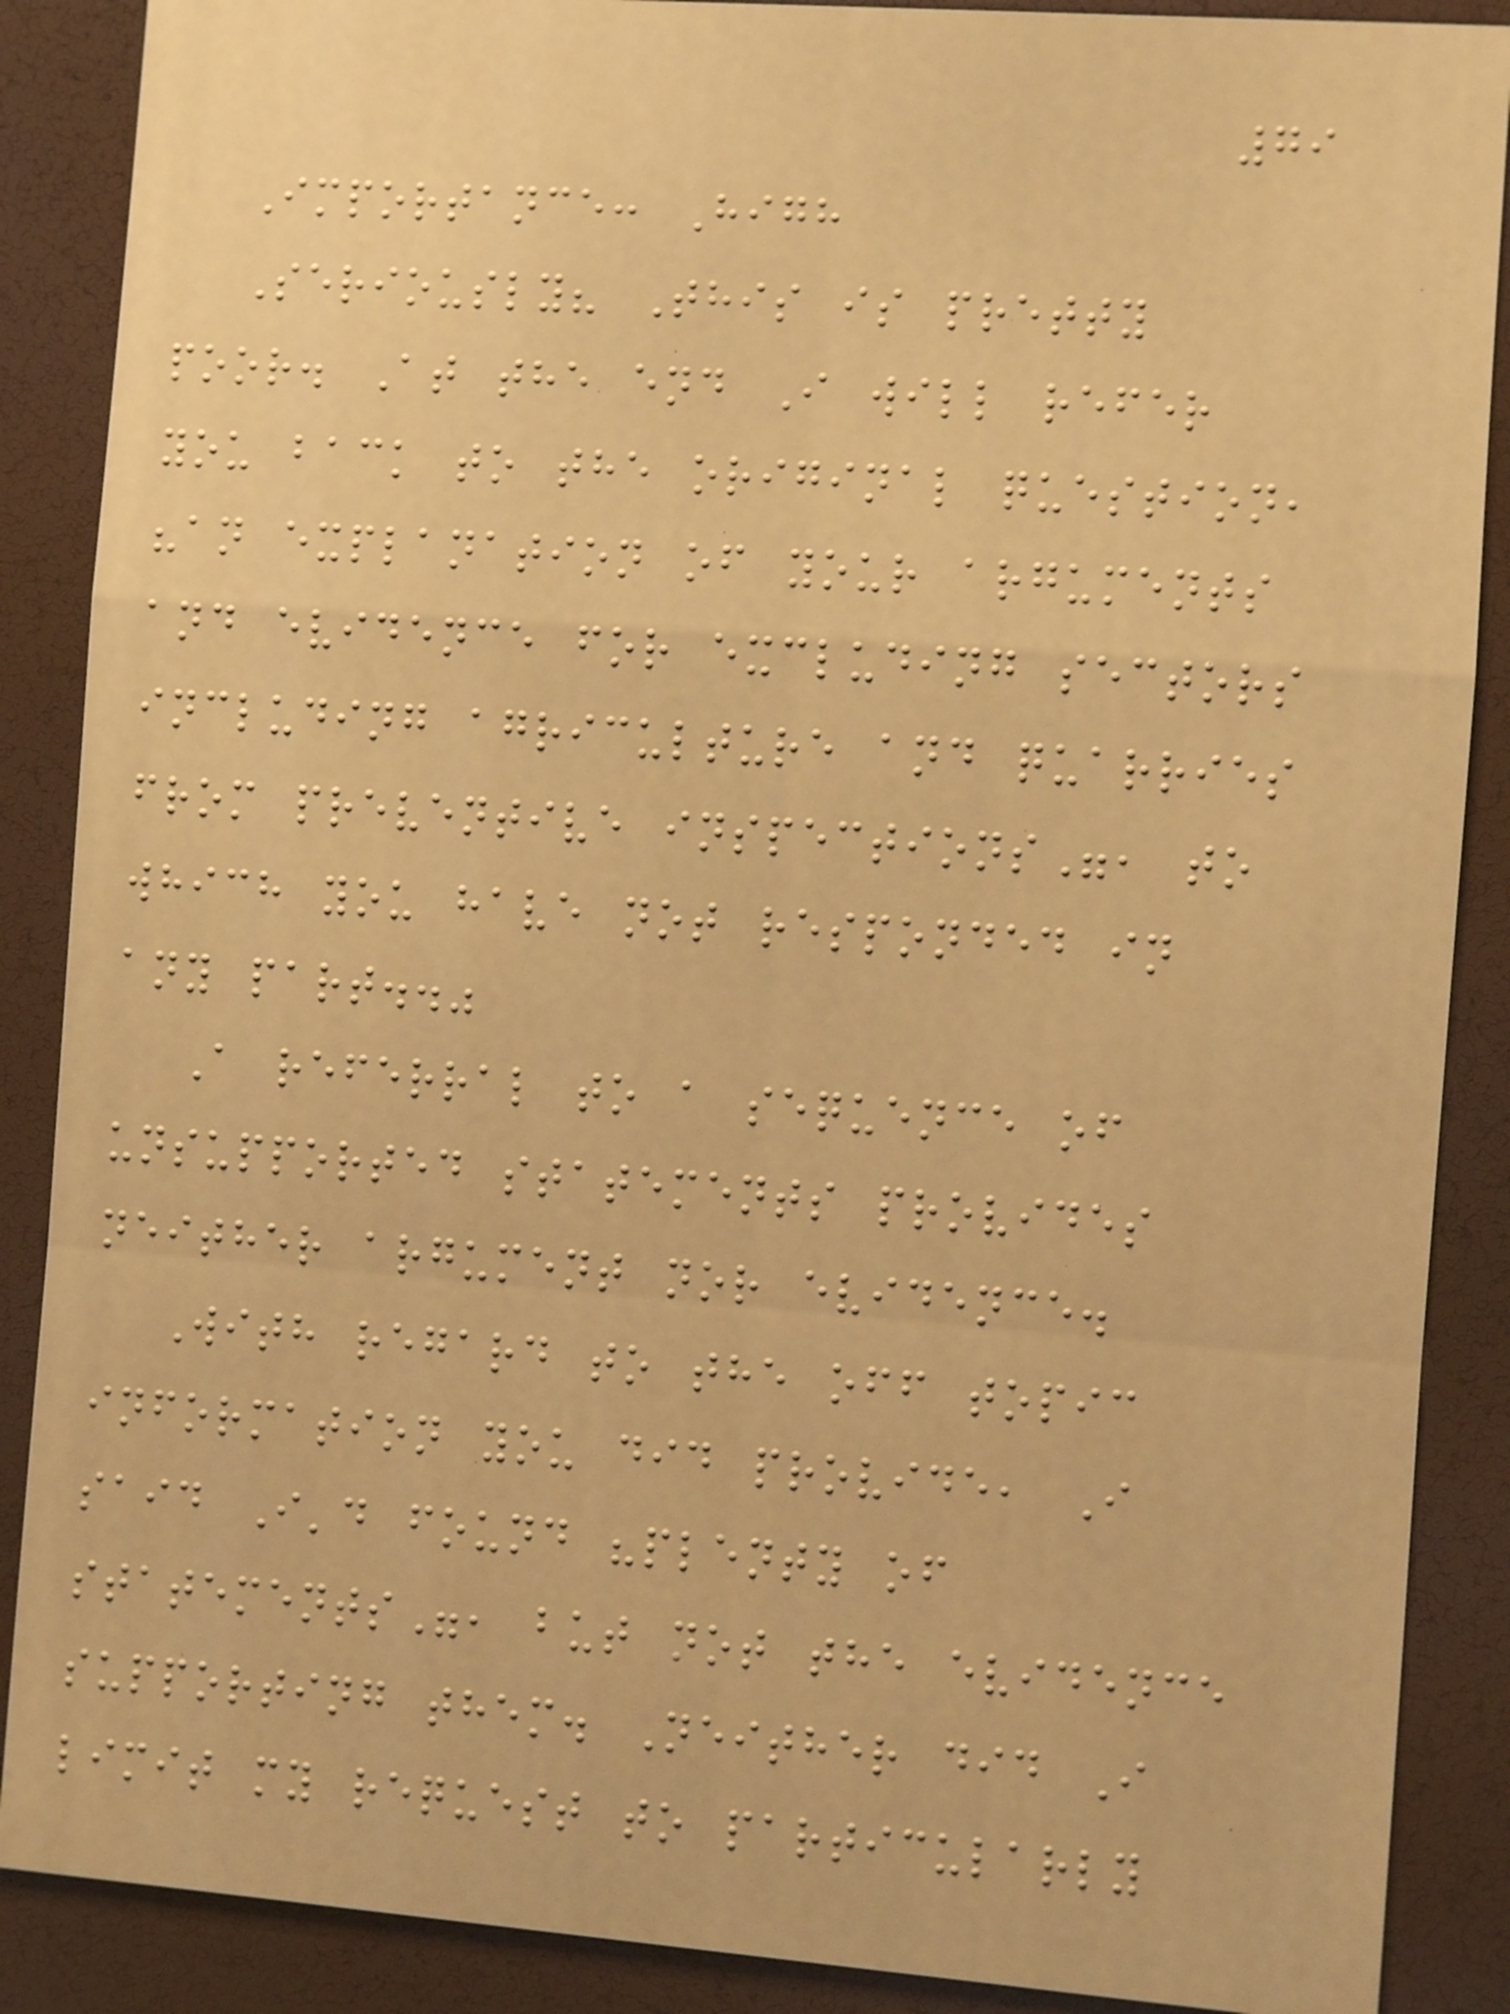79
Importance: High
Seriously? This is pretty
poor. At the end I will refer
you back to the original question,
"an explanation of your arguments
and evidence for excluding sectors
including agriculture and quarries
from preventive inspections", to
which you have not responded in
any part.."
A referral to a sequence of
unsupported statements provides
neither argument nor evidence.
With regard to the off topic
information you did provide, I
said I'd found "plenty of
statements", but not the evidence
supporting them. Neither did I
limit my request to particularly
